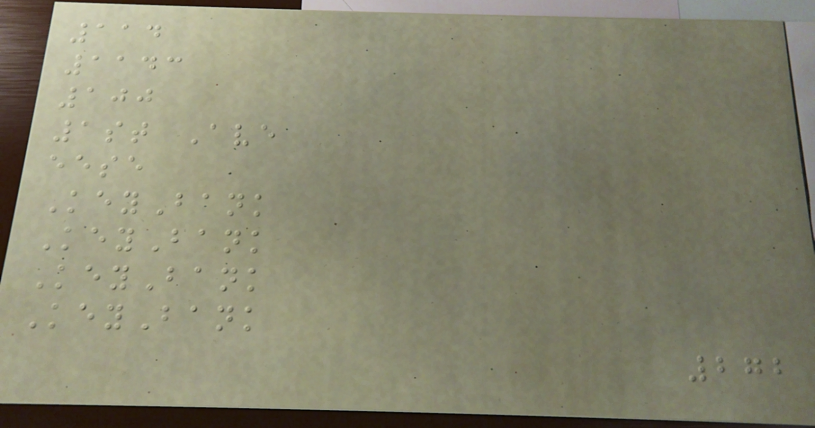114
1143
100
1st Ave
eese
KeyBank
KeyBank
KeyBank
KeyBank
272
